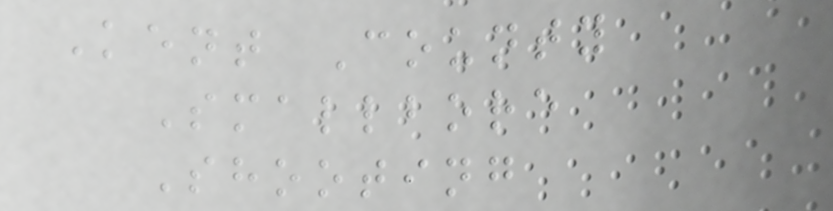Kent County
Smallbore
Shooting
